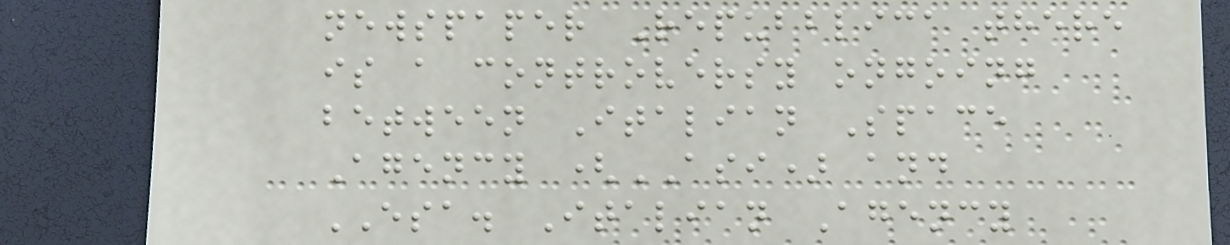newspaper Repubblica there
is a controversy ongoing
between Italian Space
Agency (ASI) and
ESA. Italian Agency
